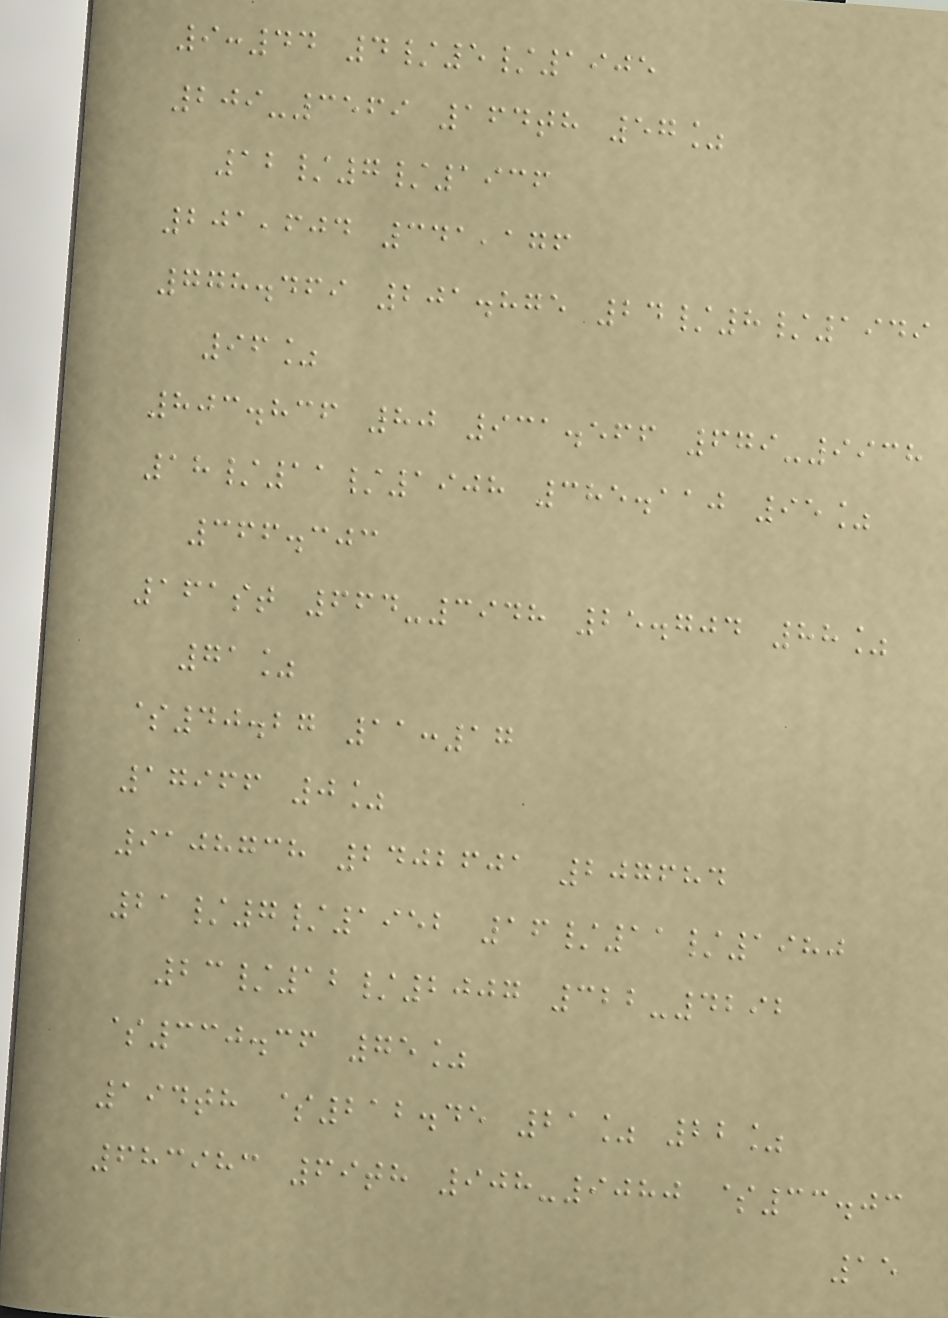9:44 4/5/1905
209-3569 164th 57%
12/7/1936
201,604 341,176
778.469 201.875 24/8/1949
96%
803.836 80 931.566 679-9938
18/11/1908 385.110 95%
366.303
161st 664-3948 25.704 88%
71%
$40.27 11:17
17966 0%
9108738 2402601 207684
21/7/1952 16/11/1980
23/12/2007 322-4292
$330.36 75%
194th $212.45 21% 22%
683983 69th 908-9080 $33.03
15
